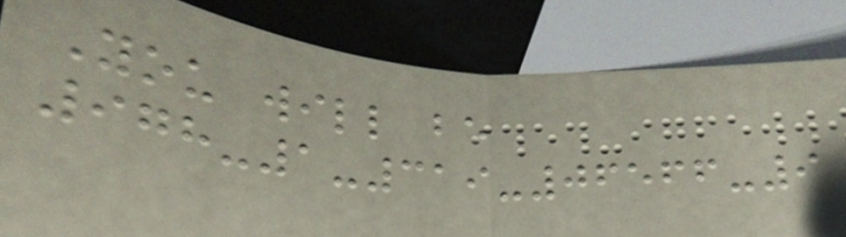You will be
978-1-319-06566-9
